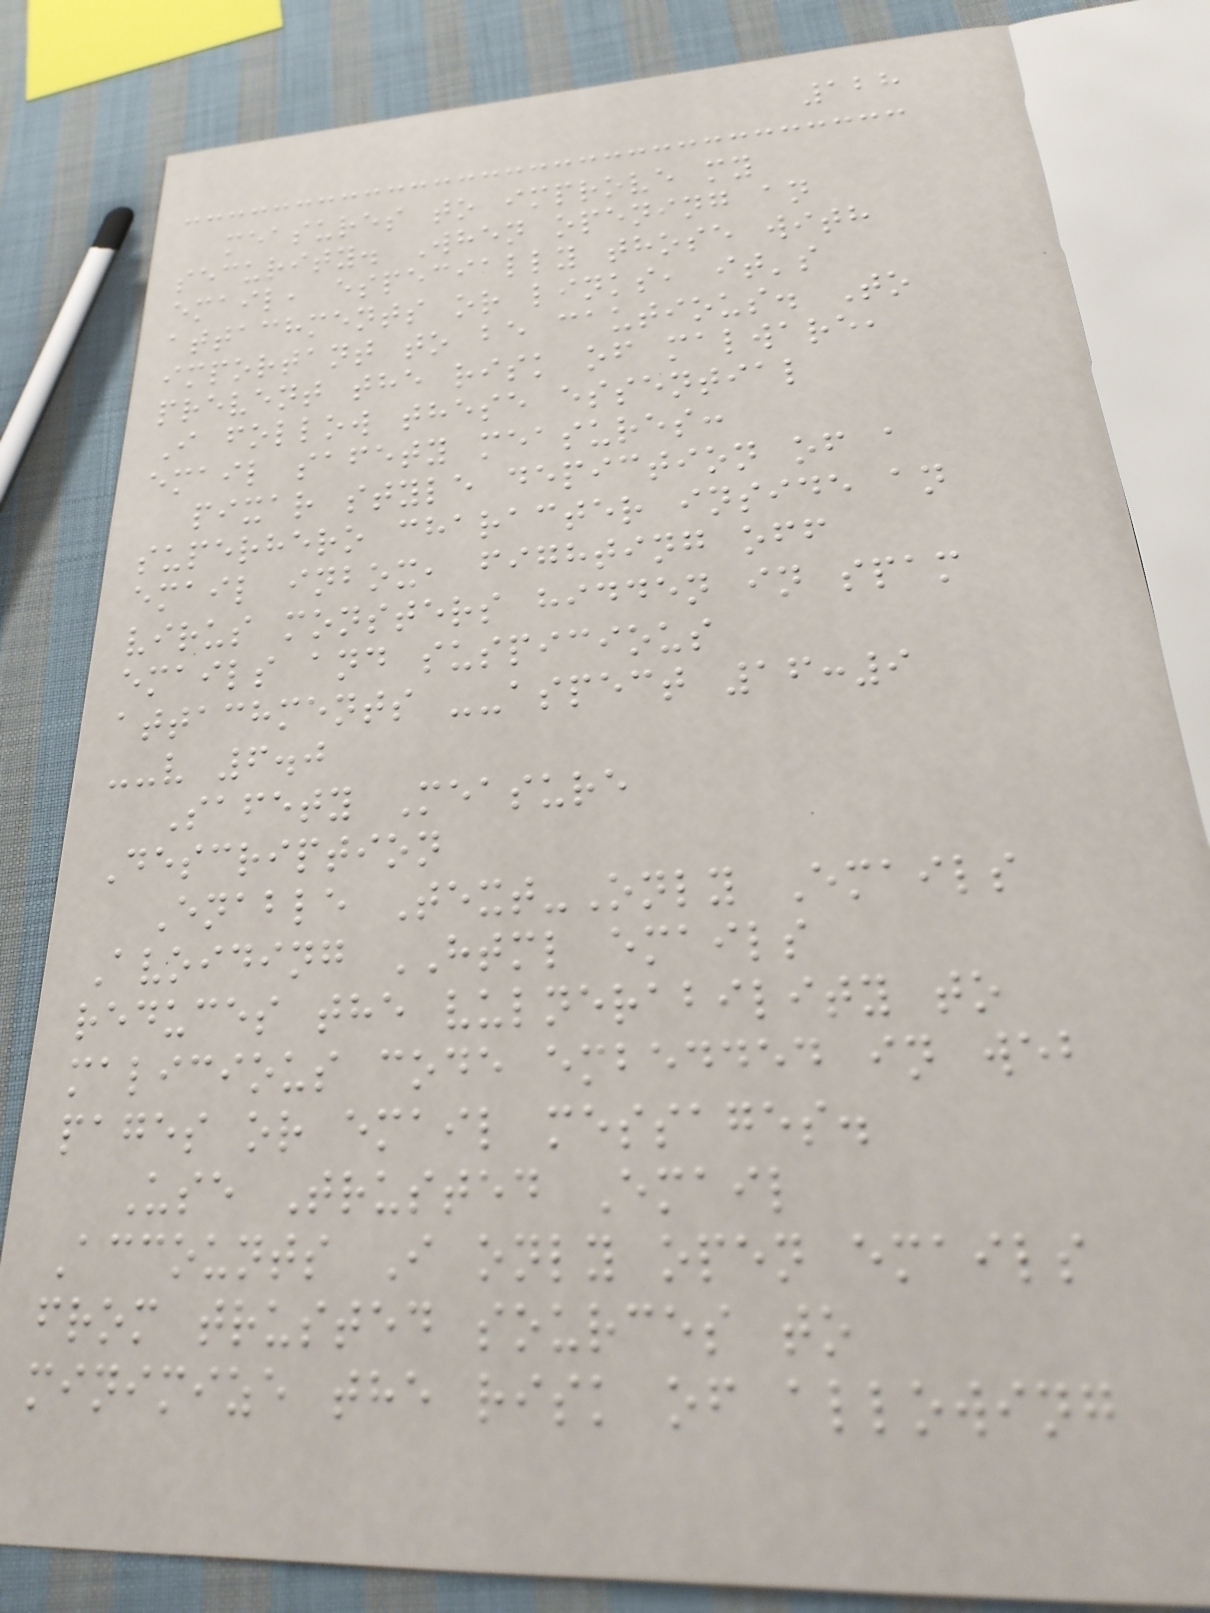128
measures to improve my
security. When opening an
email, especially those with
attachments or links, it's
important to be cautious. To
prevent the risk of malware,
I follow these essential
email safety measures:
pixar style depiction of a
superhero character inside an
email inbox, fighting off
virus monsters hidden in spam
emails and suspicious
attachments --aspect 16:9
--v 6.0
Safety Measure
Description
Enable Text-Only Emails
Avoiding HTML emails
reduces the vulnerability to
malicious code embedded in web
pages or email messages.
Use Trusted Email
Accounts I only open emails
from trusted sources to
minimize the risk of allowing
